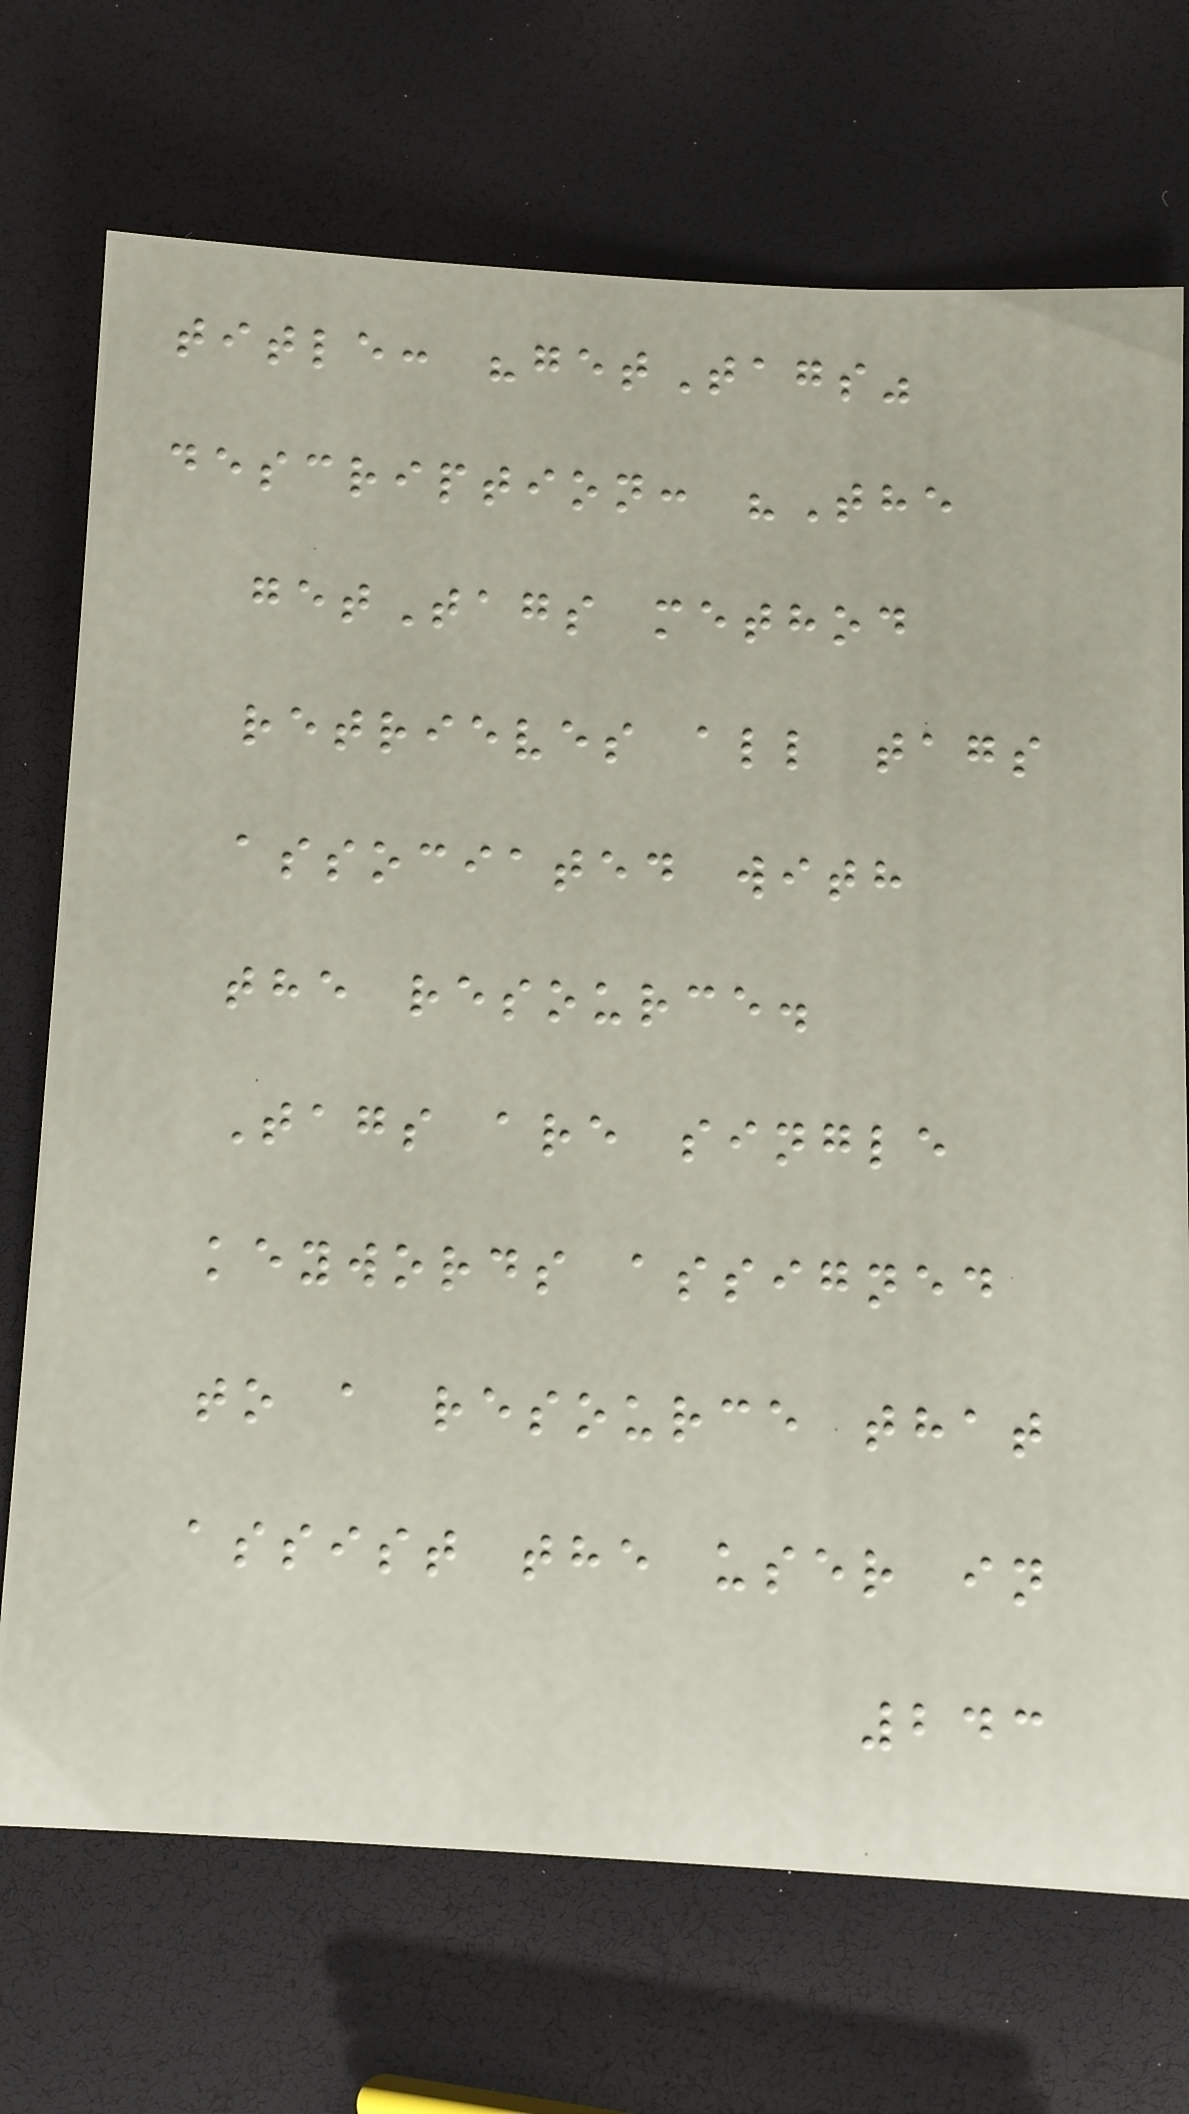title: "getTags"
description: "The
getTags method
retrieves all tags
associated with
the resource.
Tags are single
keywords assigned
to a resource that
assist the user in
243
